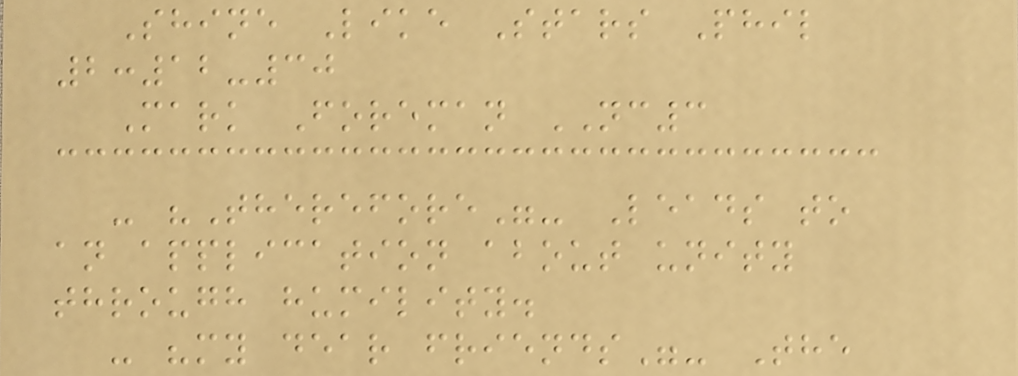Shine Like Stars Phil
2:12-30
Mark Foreman NC3
- "Therefore"- Leads to
an application about unity
through humility.
- "my dear friends"- The
